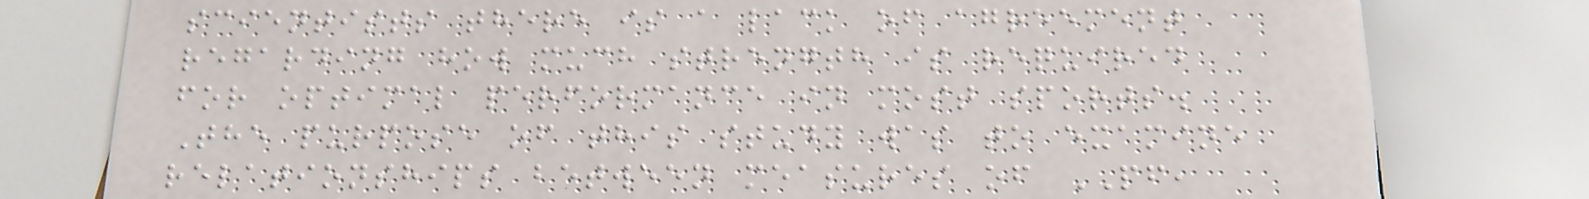scientists there is a lack of agreement
regarding how much strength is required
for optimal performance in most sports.
The purpose of this study was to examine
relationships between measures of PF,
